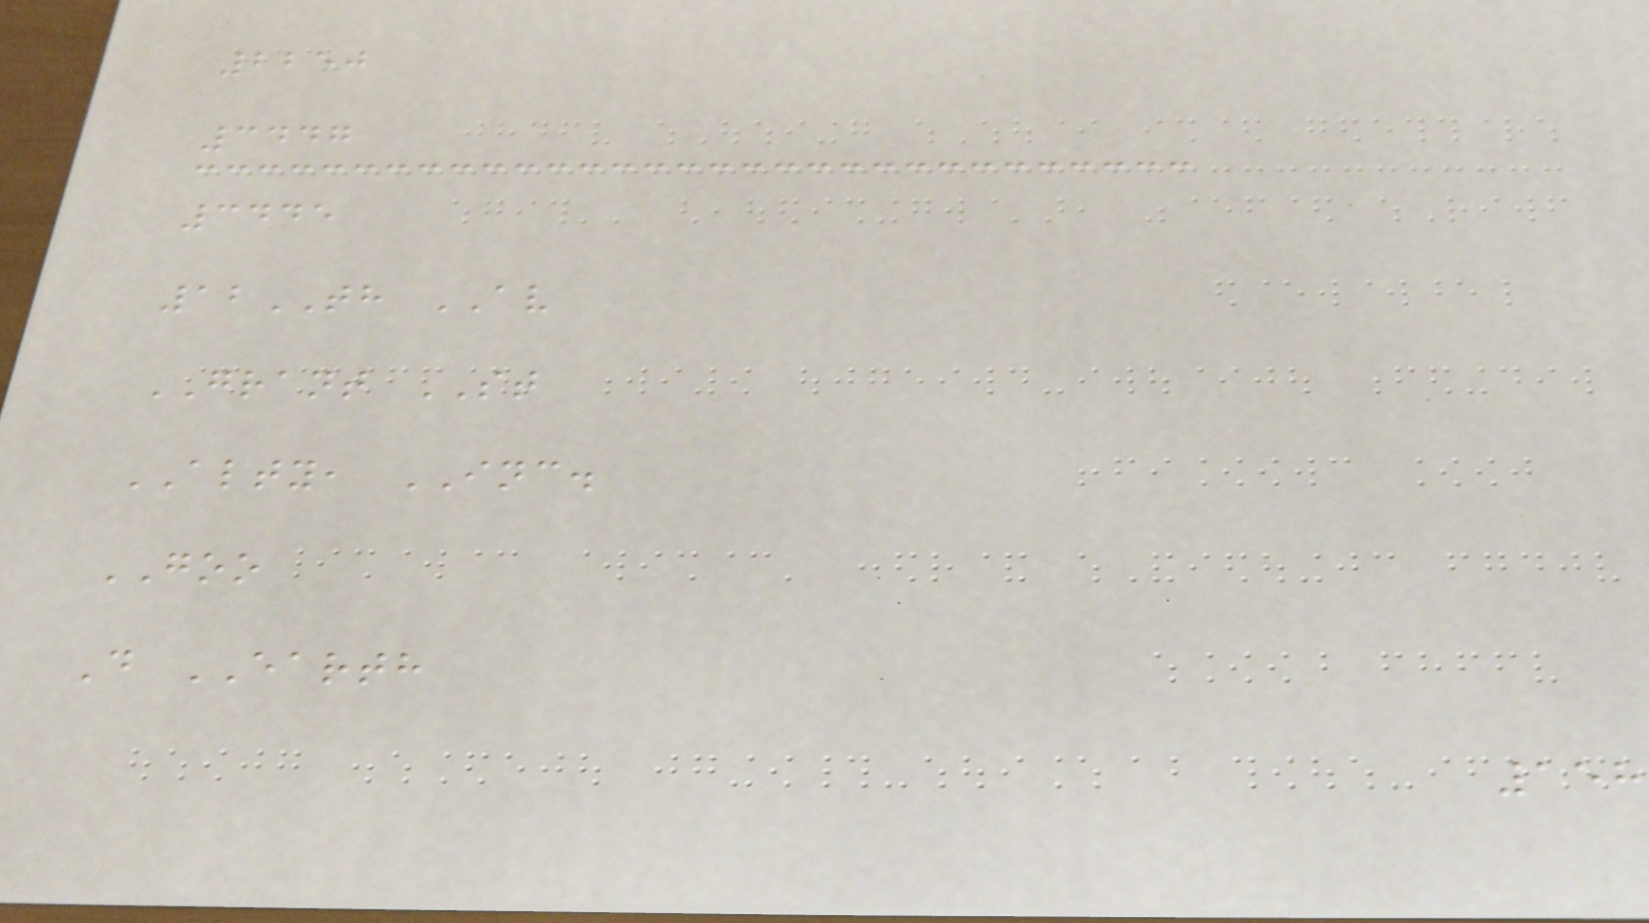2250
3447
3445
12TH AV
GRANT ST
ALTY, INC.
GOO
D EARTH
158
